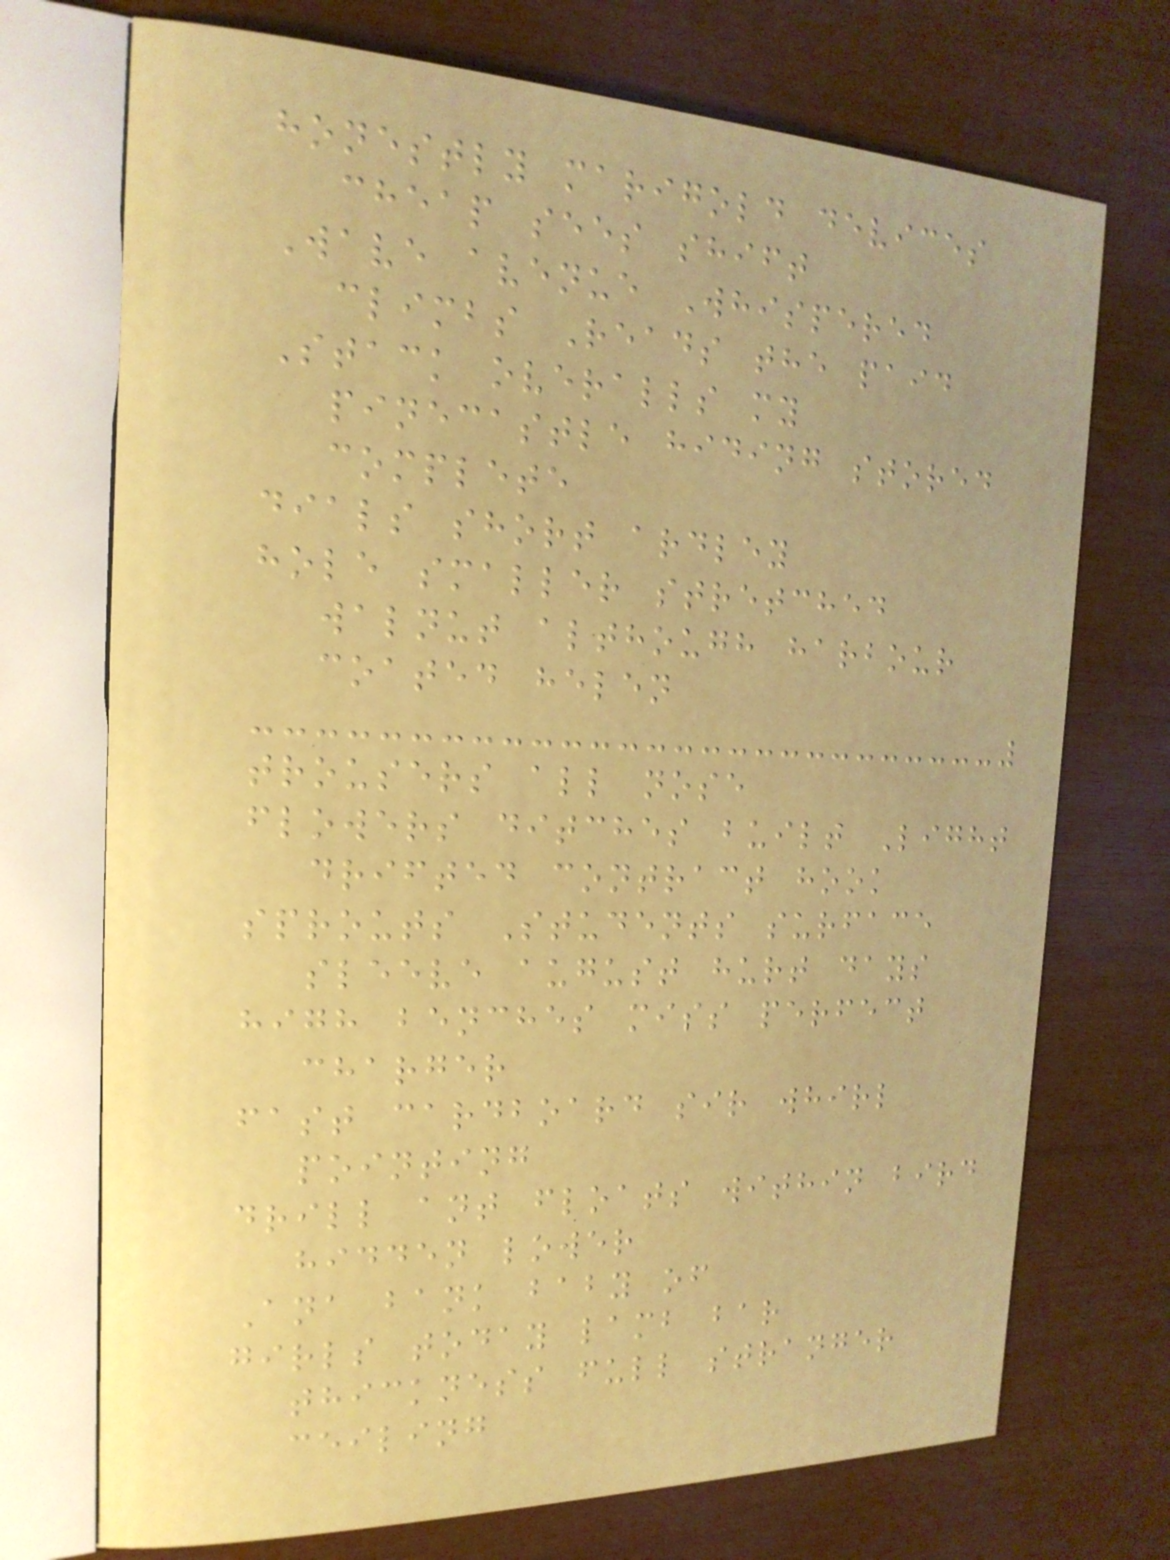honestly marigold devices
cheap sees shift
Wave avenue Whispered
climbs Reads the paid
Stack overalls my
pinecastle hiding stored
complete
dials short ardley
hole smaller stretched
walnut although harbour
coated helen
trousers all nose
flowers ditches built Light
drifted contract hook
sprouts Students surface
sleeve august hurt days
high benches miss perfect
charger
fast cardboard sir whirl
pointing
drill ant floats within bird
hidden lower
Ana bank baby of
girls today lamb bar
thickness full stranger
ceiling
